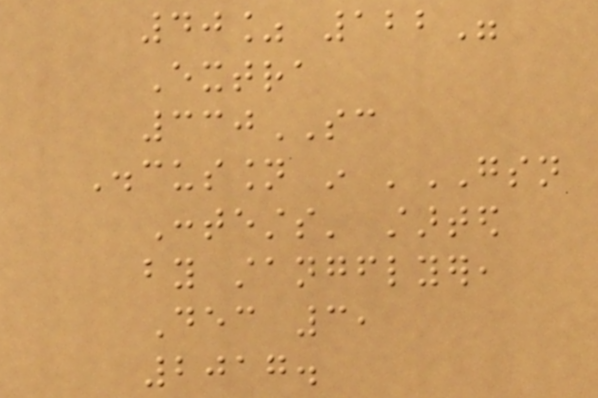40% 122"
Extra
330SC
Discussion in 'GSN
Contests' started
by stangflyer,
Dec 3,
2017.
